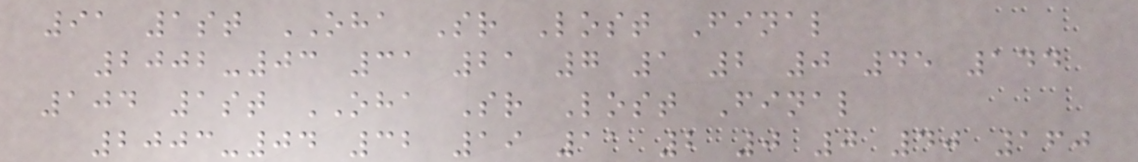91 1st OHA Sr Lost Final
2002-03 31 21 7 1 2 0 45 144
104 1st OHA Sr Lost Final
2003-04 32 19 11 2 0 0 40 160
